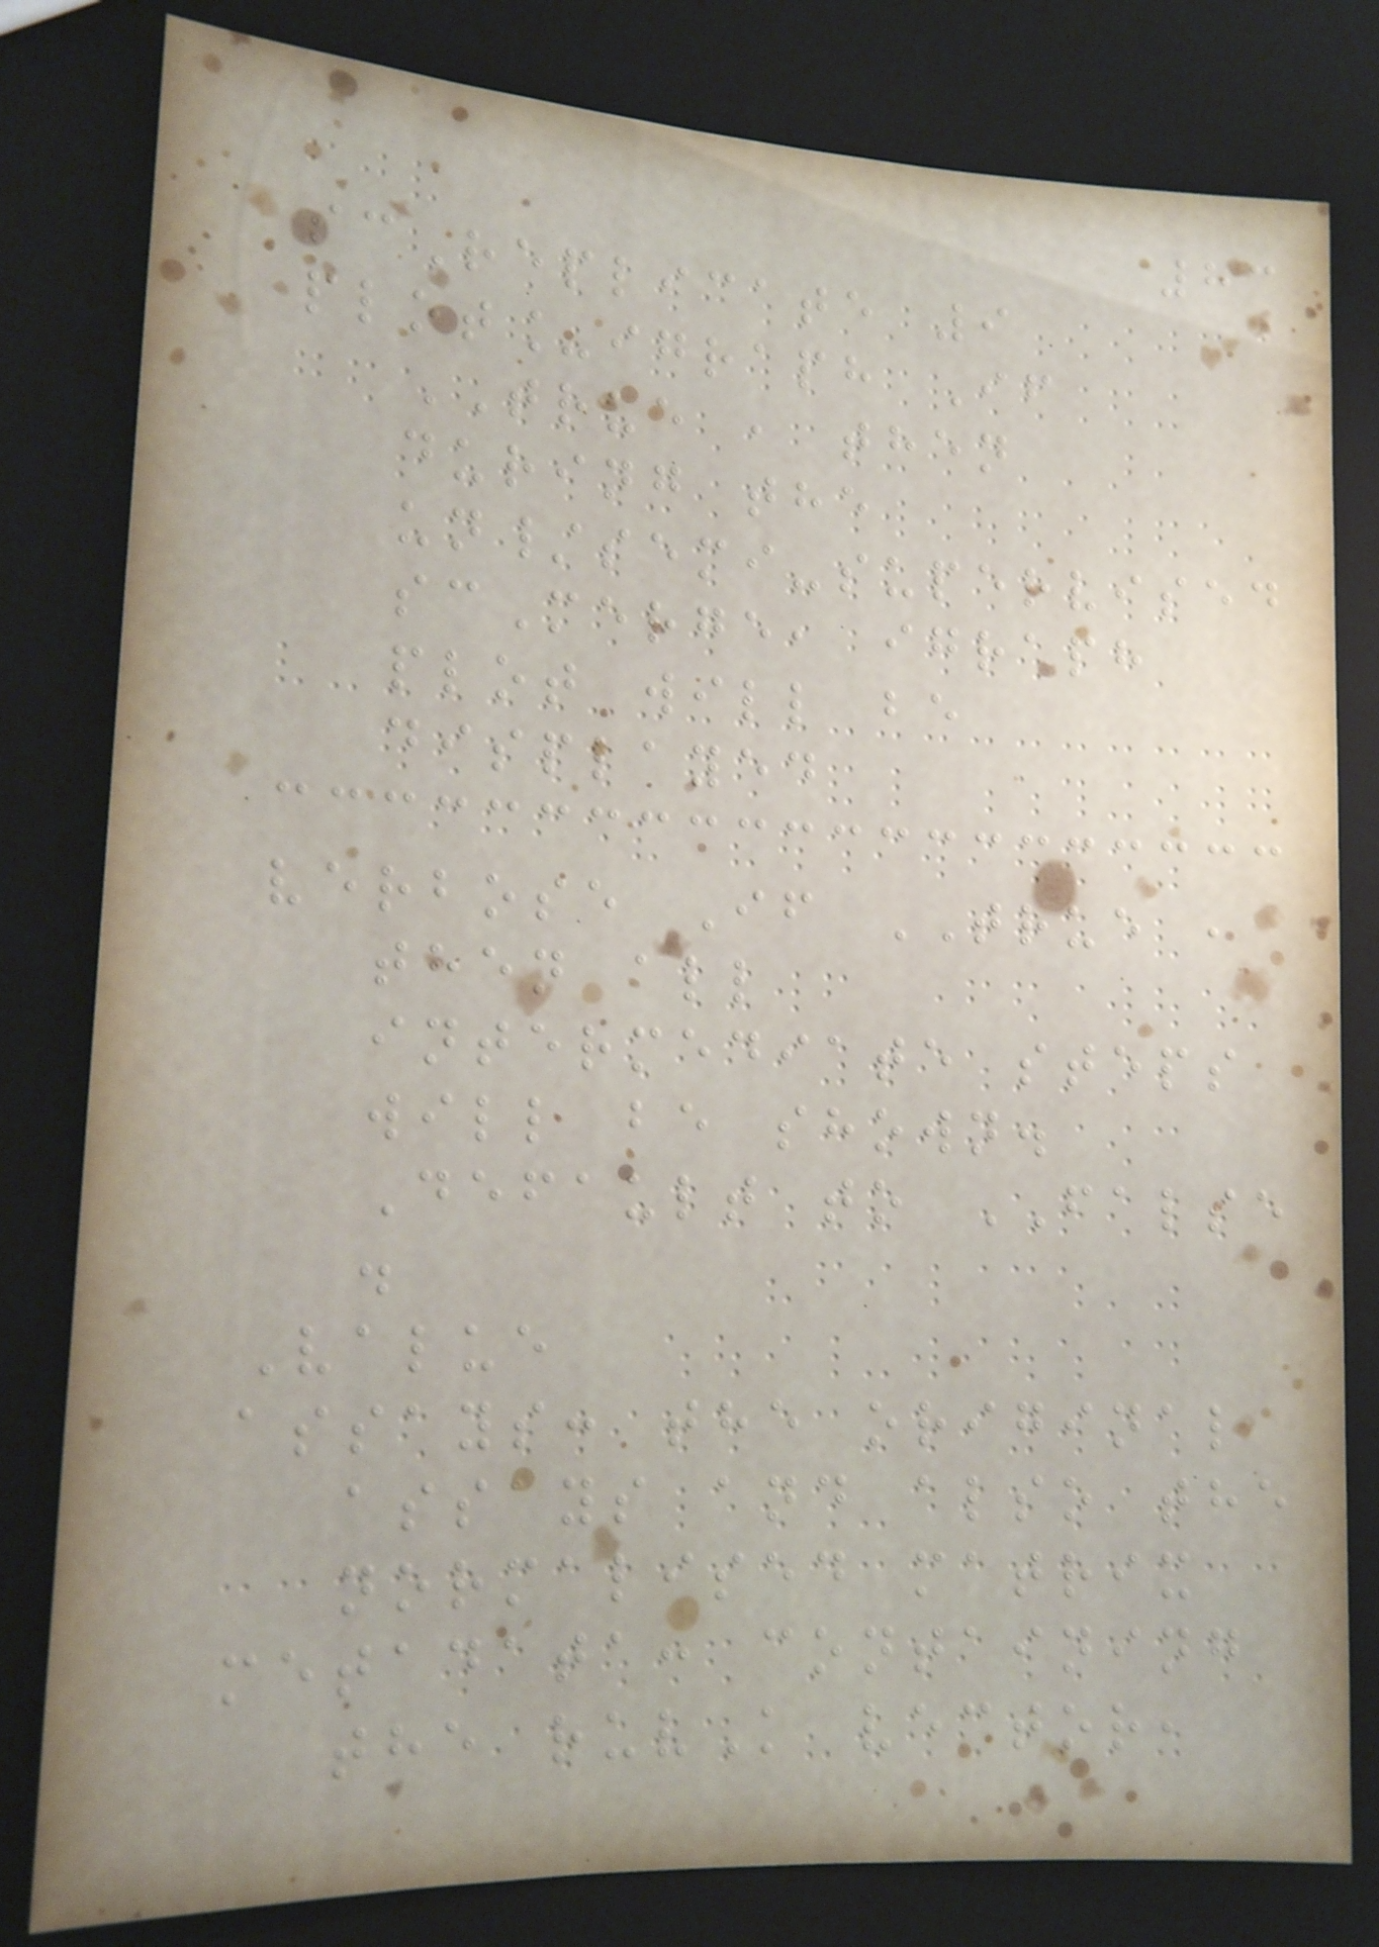83
scReplicate 9
plot_igraph If
TRUE , then
during the
un/semi-supervised
scMerge, igraph
plot will be
displayed
verbose If TRUE ,
then all
intermediate steps
will be shown.
Default to FALSE
.
Value
assays: the original
assays and also the
normalised matrix
metadata: containing
the ruvK vector,
